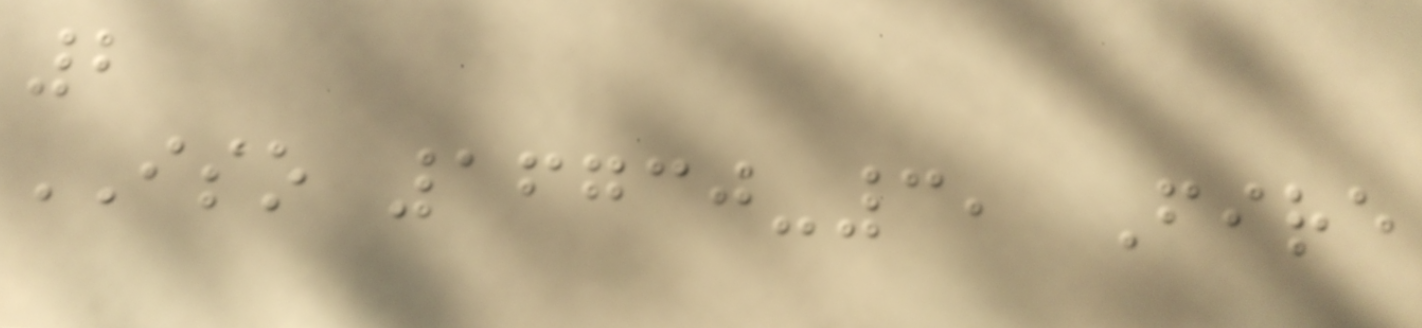2
ISO 16730-3, Fire
